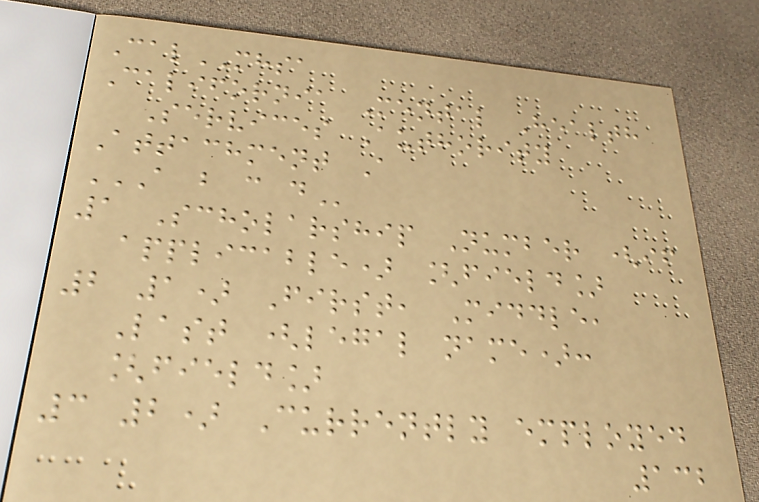CalMHSA
California Mental Health
Services Authority
Attachment A
A B C D
1 Scholarship Number (if
applicable) [field]
2 1) First, Middle,
Last (legal name):
[field]
3 2) Currently employed
132
